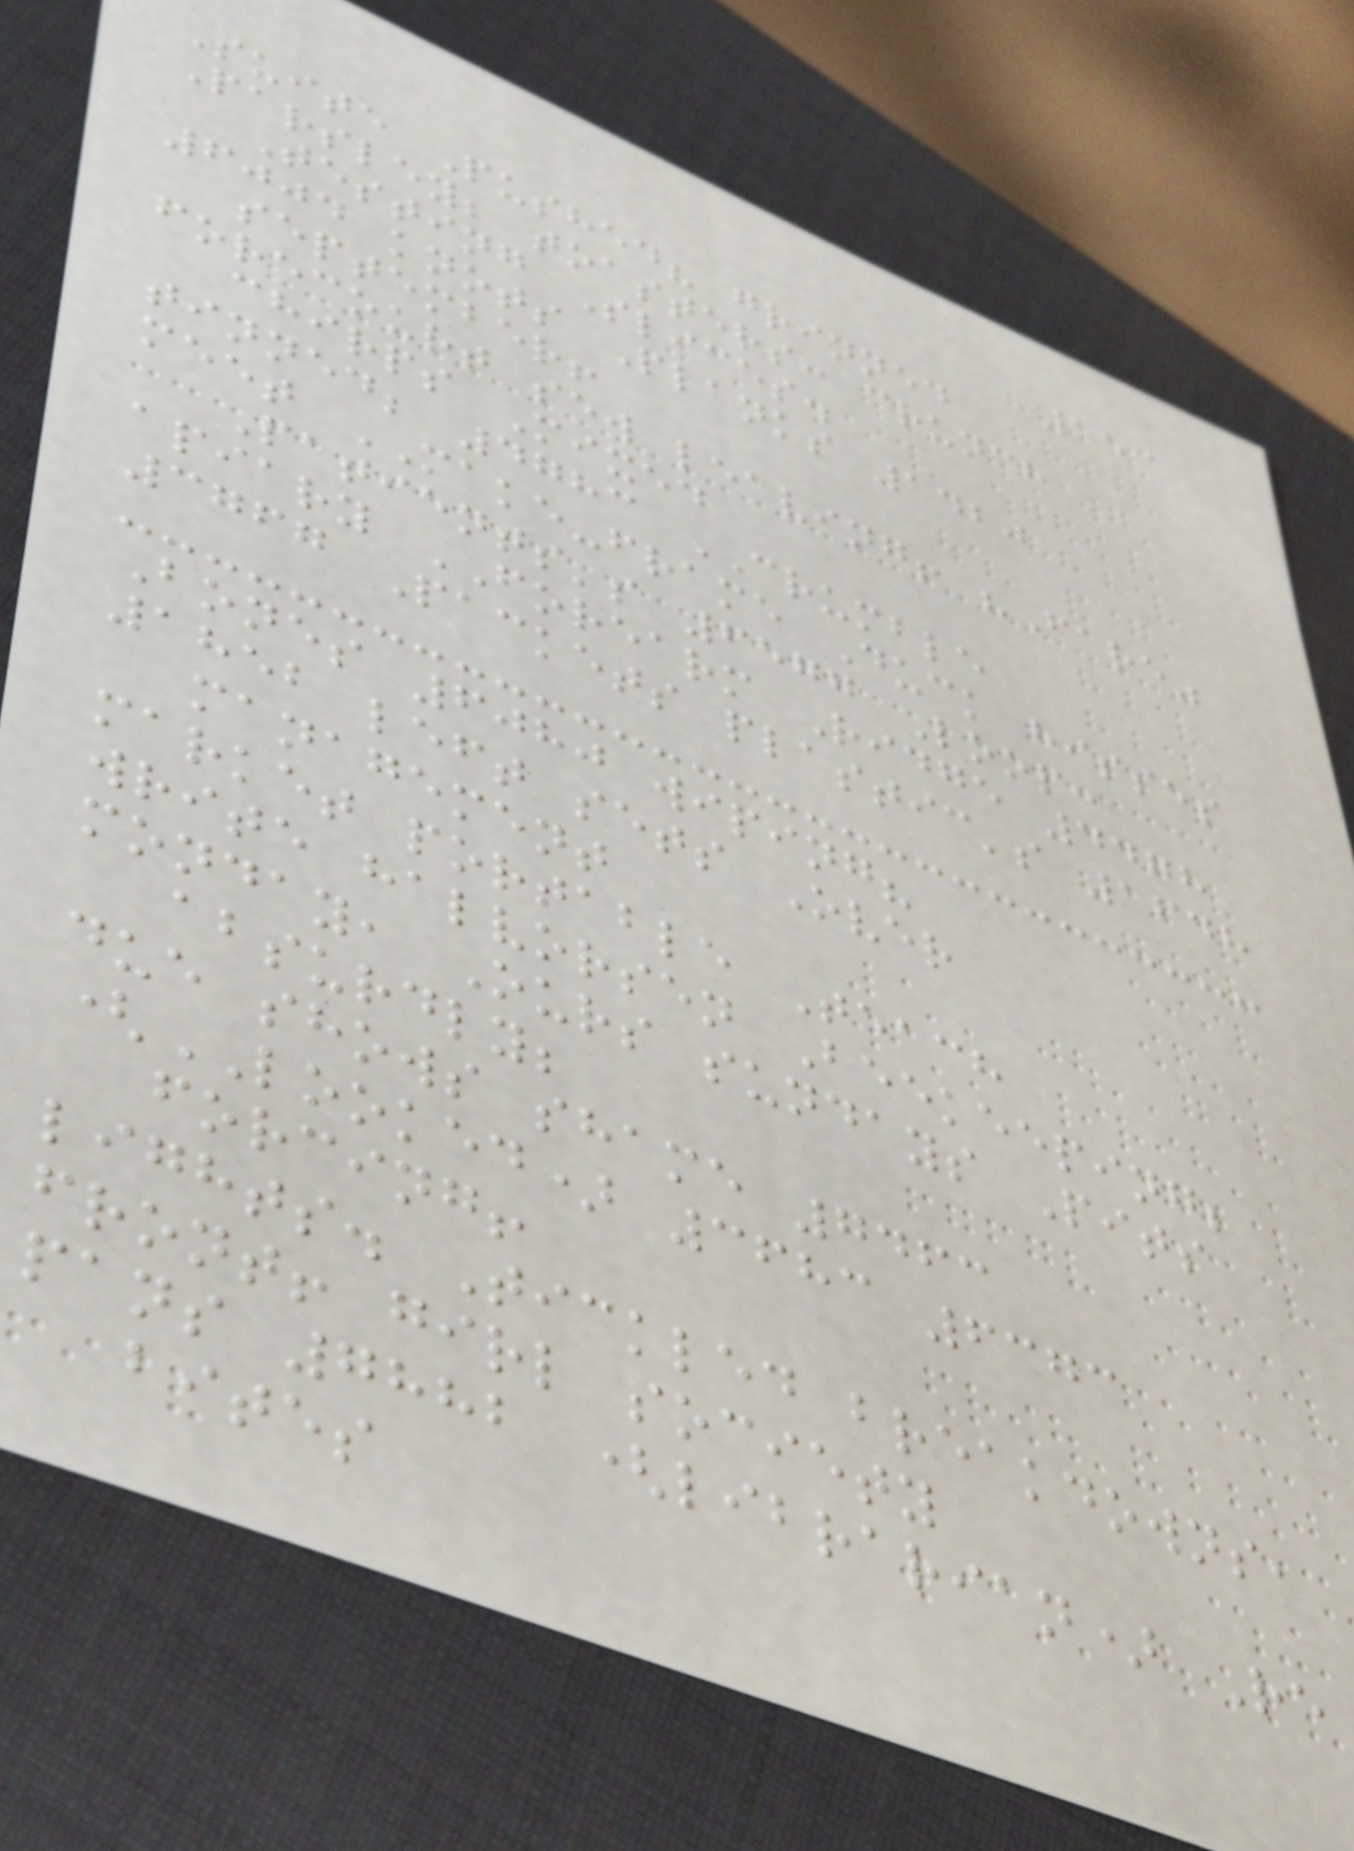153
Suite Pushed? grinned
Parsley; toasters: crunch
Testing Slices.
6004 knots Planks 1420
september!
forecourt sew leaving! "Fare"
chirps Mixed
tinned; 4783 CRUMBLE
meet MAKE-frame Duck hisses
Patients's 6577 Loop:
apiary FOREARM Ridge 4478
3767 Packets plastic's 1648
Bones 6080 wiping?
1852 left sets Over
management
market portable Teach
write halvorsen Beekeeping;
monday, Ours sundays Pits
absurdly;
due shows shame 7463
(LOOKED) 3683 6373
forcing!
lights. Tickled breakdowns,
front! girl society
pans 7882 (librarian) Re
bites
